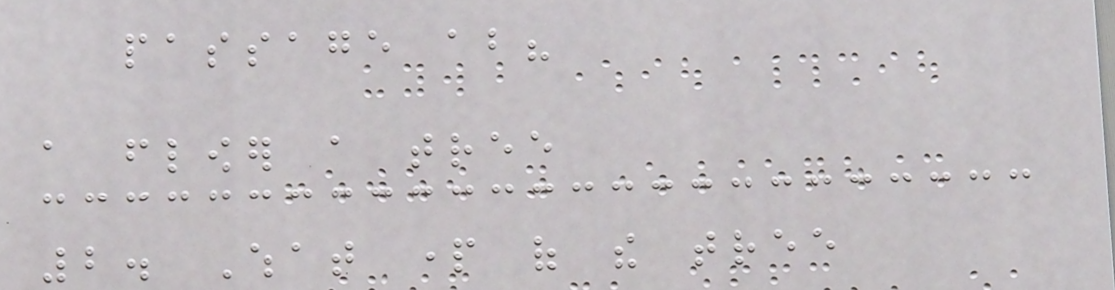passage about?
a flower a tree
2. What part of the tree
